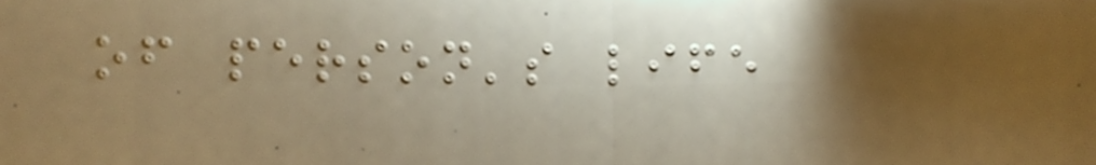of person's life
